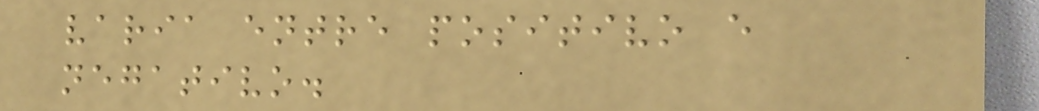varia entre positivo e
negativo.
